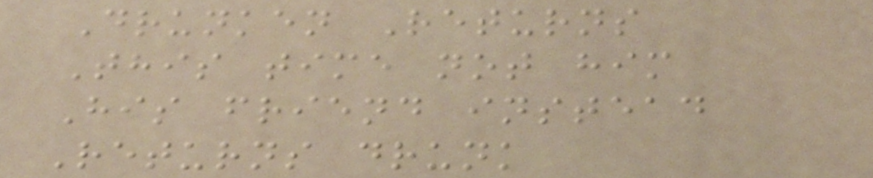Drunken Returns
This time not him
His friend instead
Returns drunk
